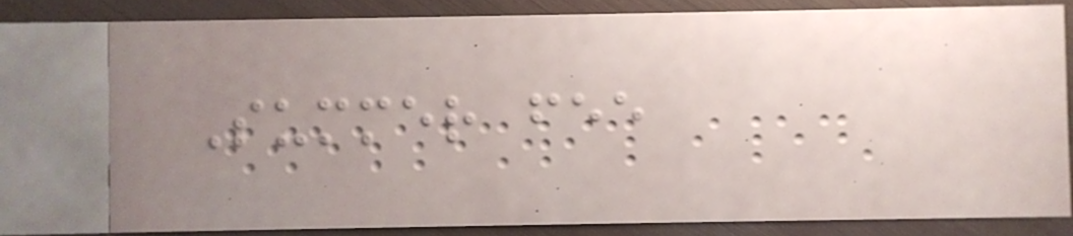Summer fee
